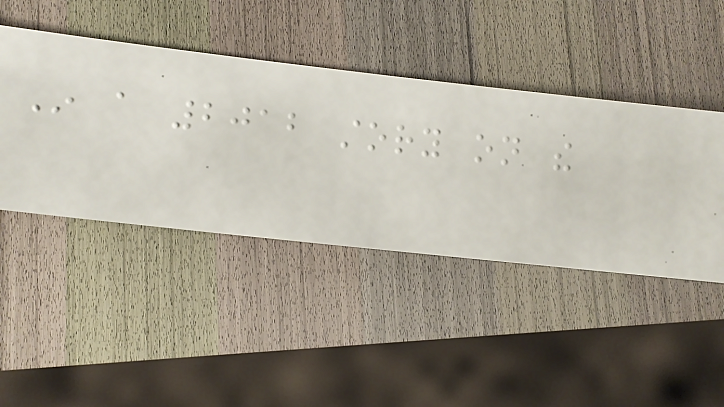In a 2012 story on the
